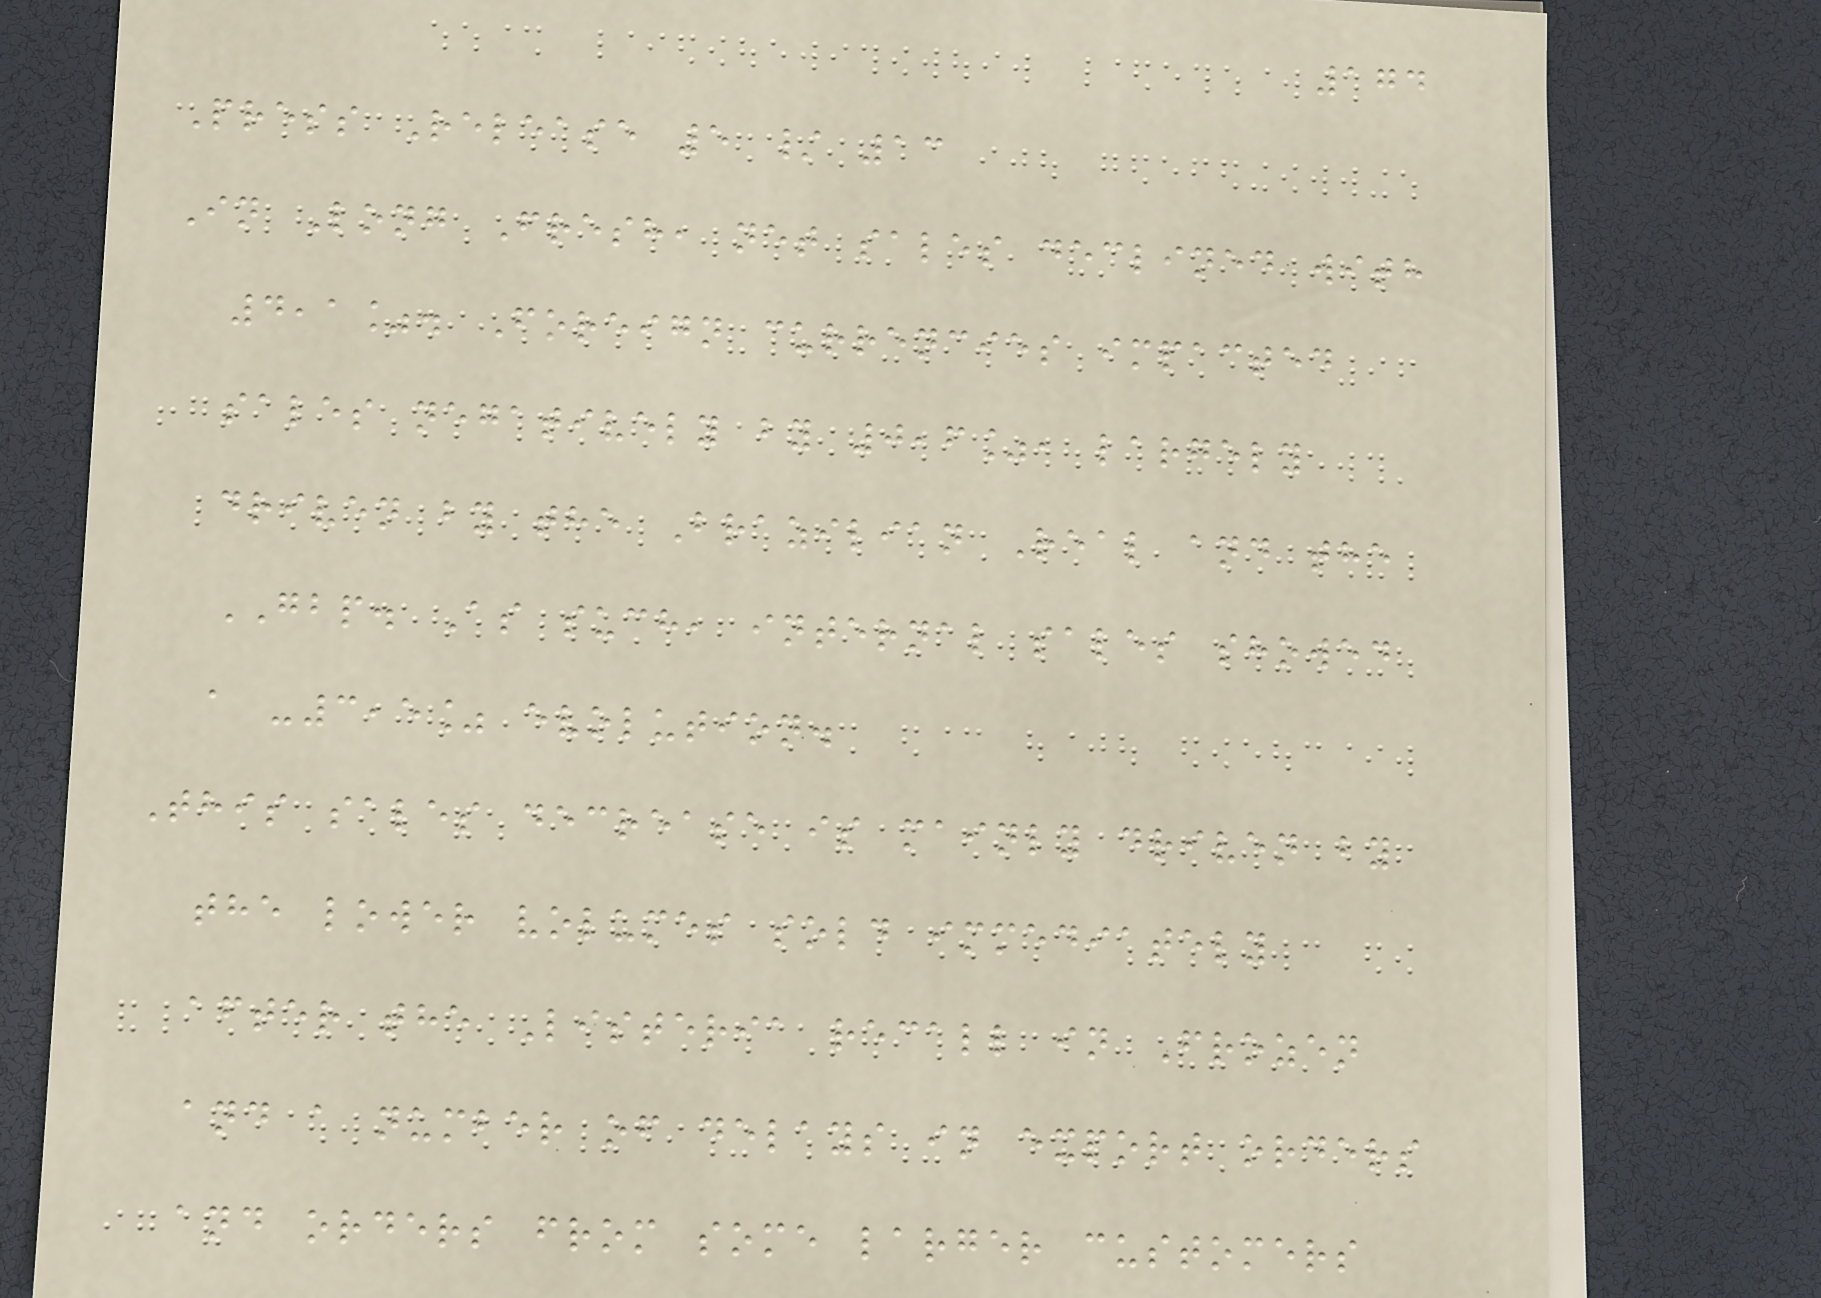174
Press Release 5 / 13
In Long Fresh, net sales declined with
4,1%. Foreign currencies impacted
sales negatively by 0,6%, largely
driven by the Brazilian Real and the
GBP. As such, internal sales showed
a -3,5% evolution.
This sales decrease is mainly driven by
the lower volumes sold immediately
after the Listeria recall in Frozen
and a number of delays in export orders
and orders from some larger customers
